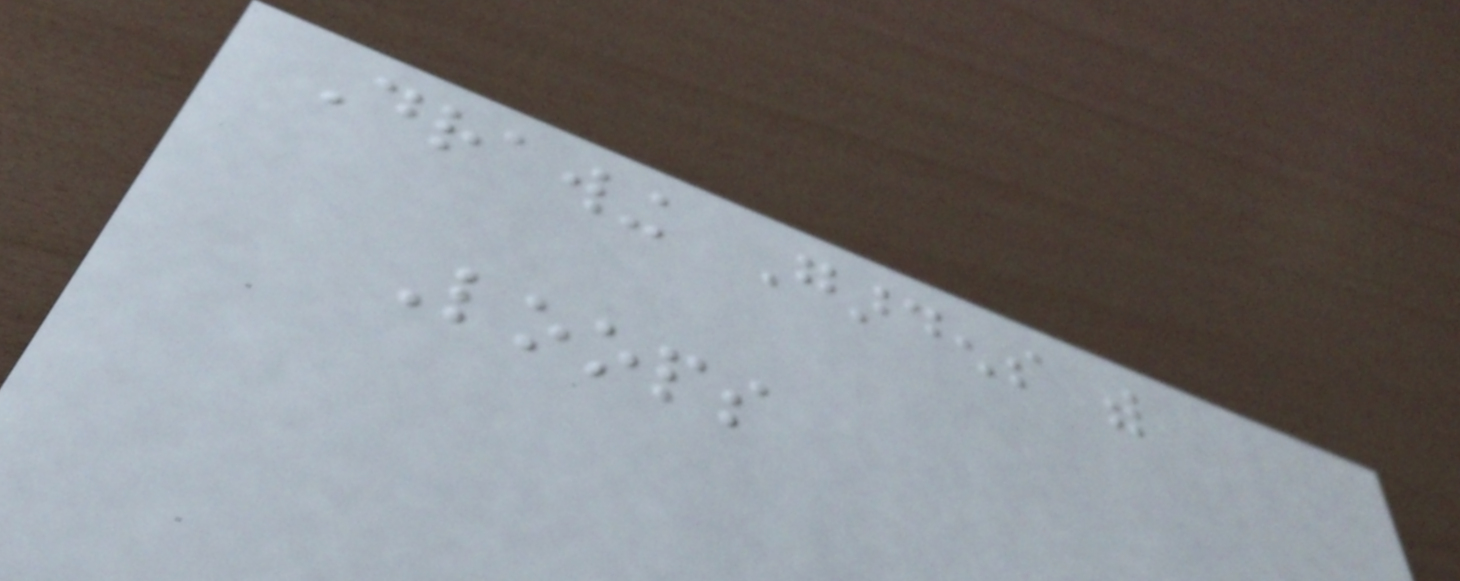Drawing Gardens with
Loops
